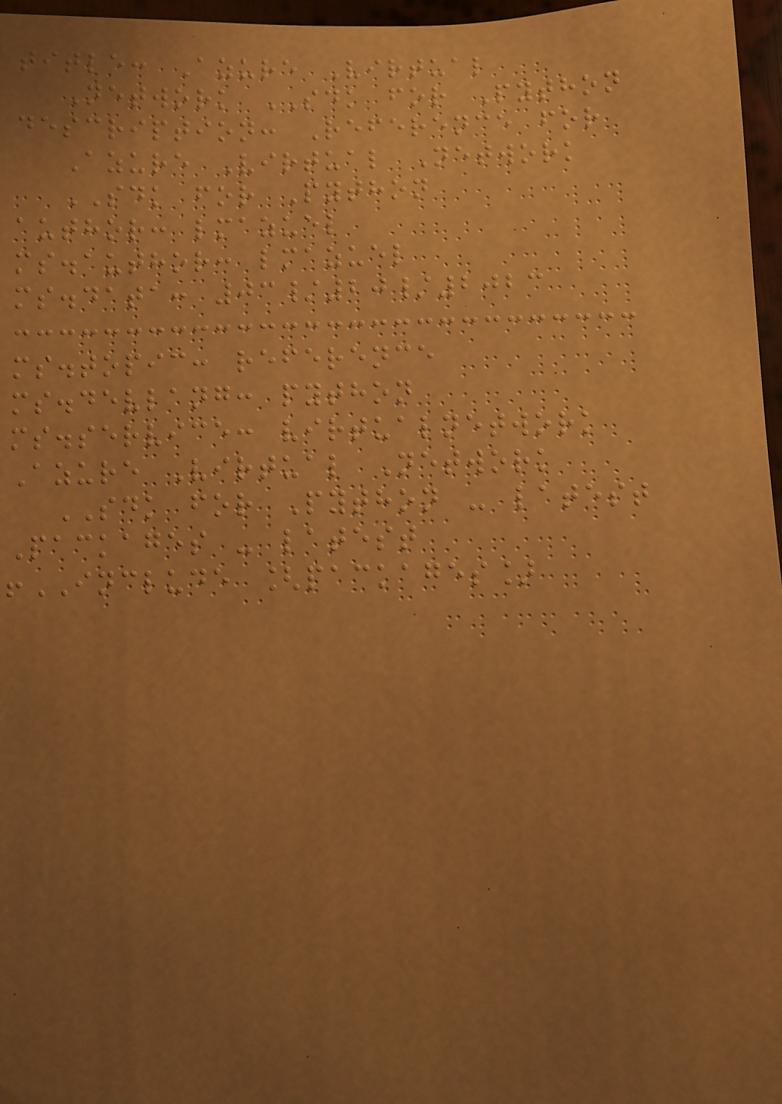title: Azure Virtual
Network SDK for Python
description: Reference for
Azure Virtual Network
SDK for Python
author: lmazuel
ms.author: lmazuel
ms.data: 03/20/2023
ms.topic: reference
ms.devlang: python
ms.service: virtualnetwork
Azure Virtual Network
SDK for Python - latest
Packages - latest
!INCLUDE [packages]
